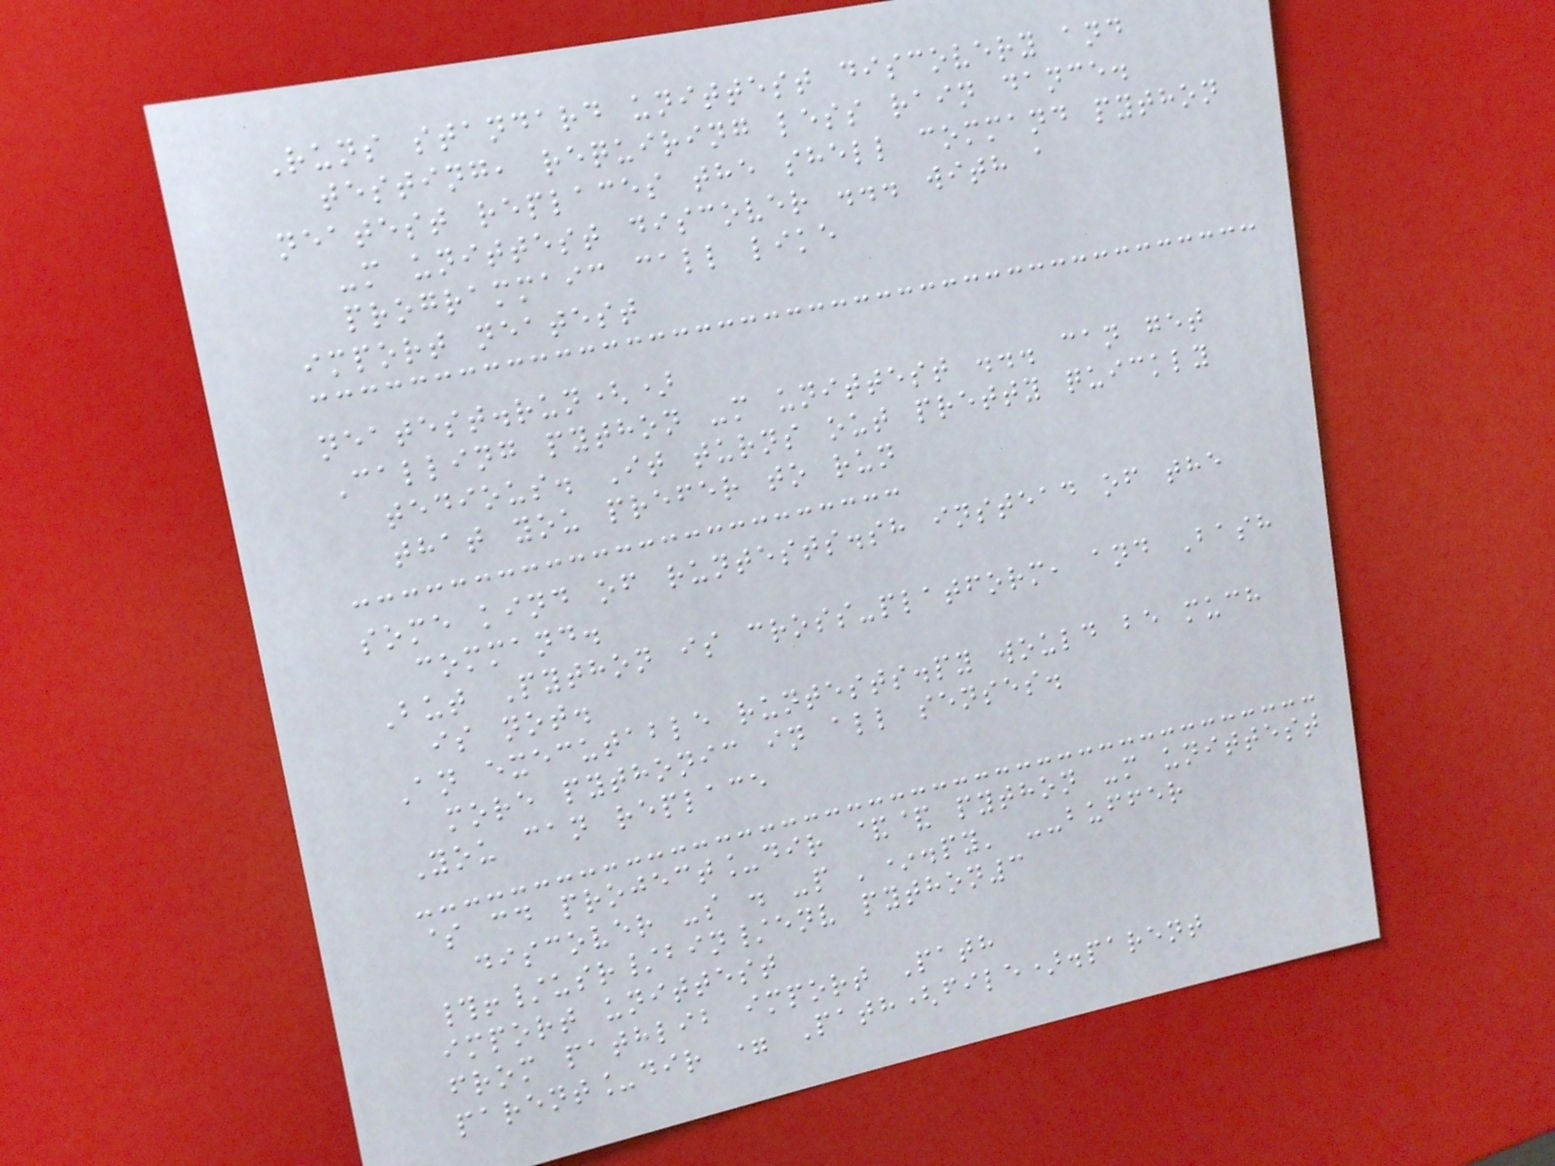Runs standard unittest discovery and
testing, requiring less rain dance.
neatest replaces the shell command python
-m unittest discover ... with a
programmaic call like
import neatest
neatest.run()
Calling python -m unittest ... can get
tedious. It turns out pretty quickly
that you prefer to run
some kind of runtests.sh instead of the
command.
But Python is cross-platform, and Bash
is not.
An executable runtests.py would be much
more pythonic in all senses.
You can replace
$ cd project_dir && python -m unittest
discover -s . -p '*.py' --buffer
#!/usr/bin/env python3
import unittest
from pathlib import Path
parent_dir = Path(file).parent
